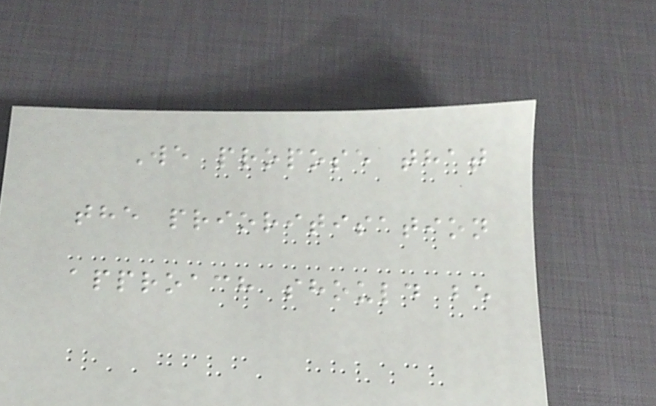We propose that
the prioritisation
approach should be
